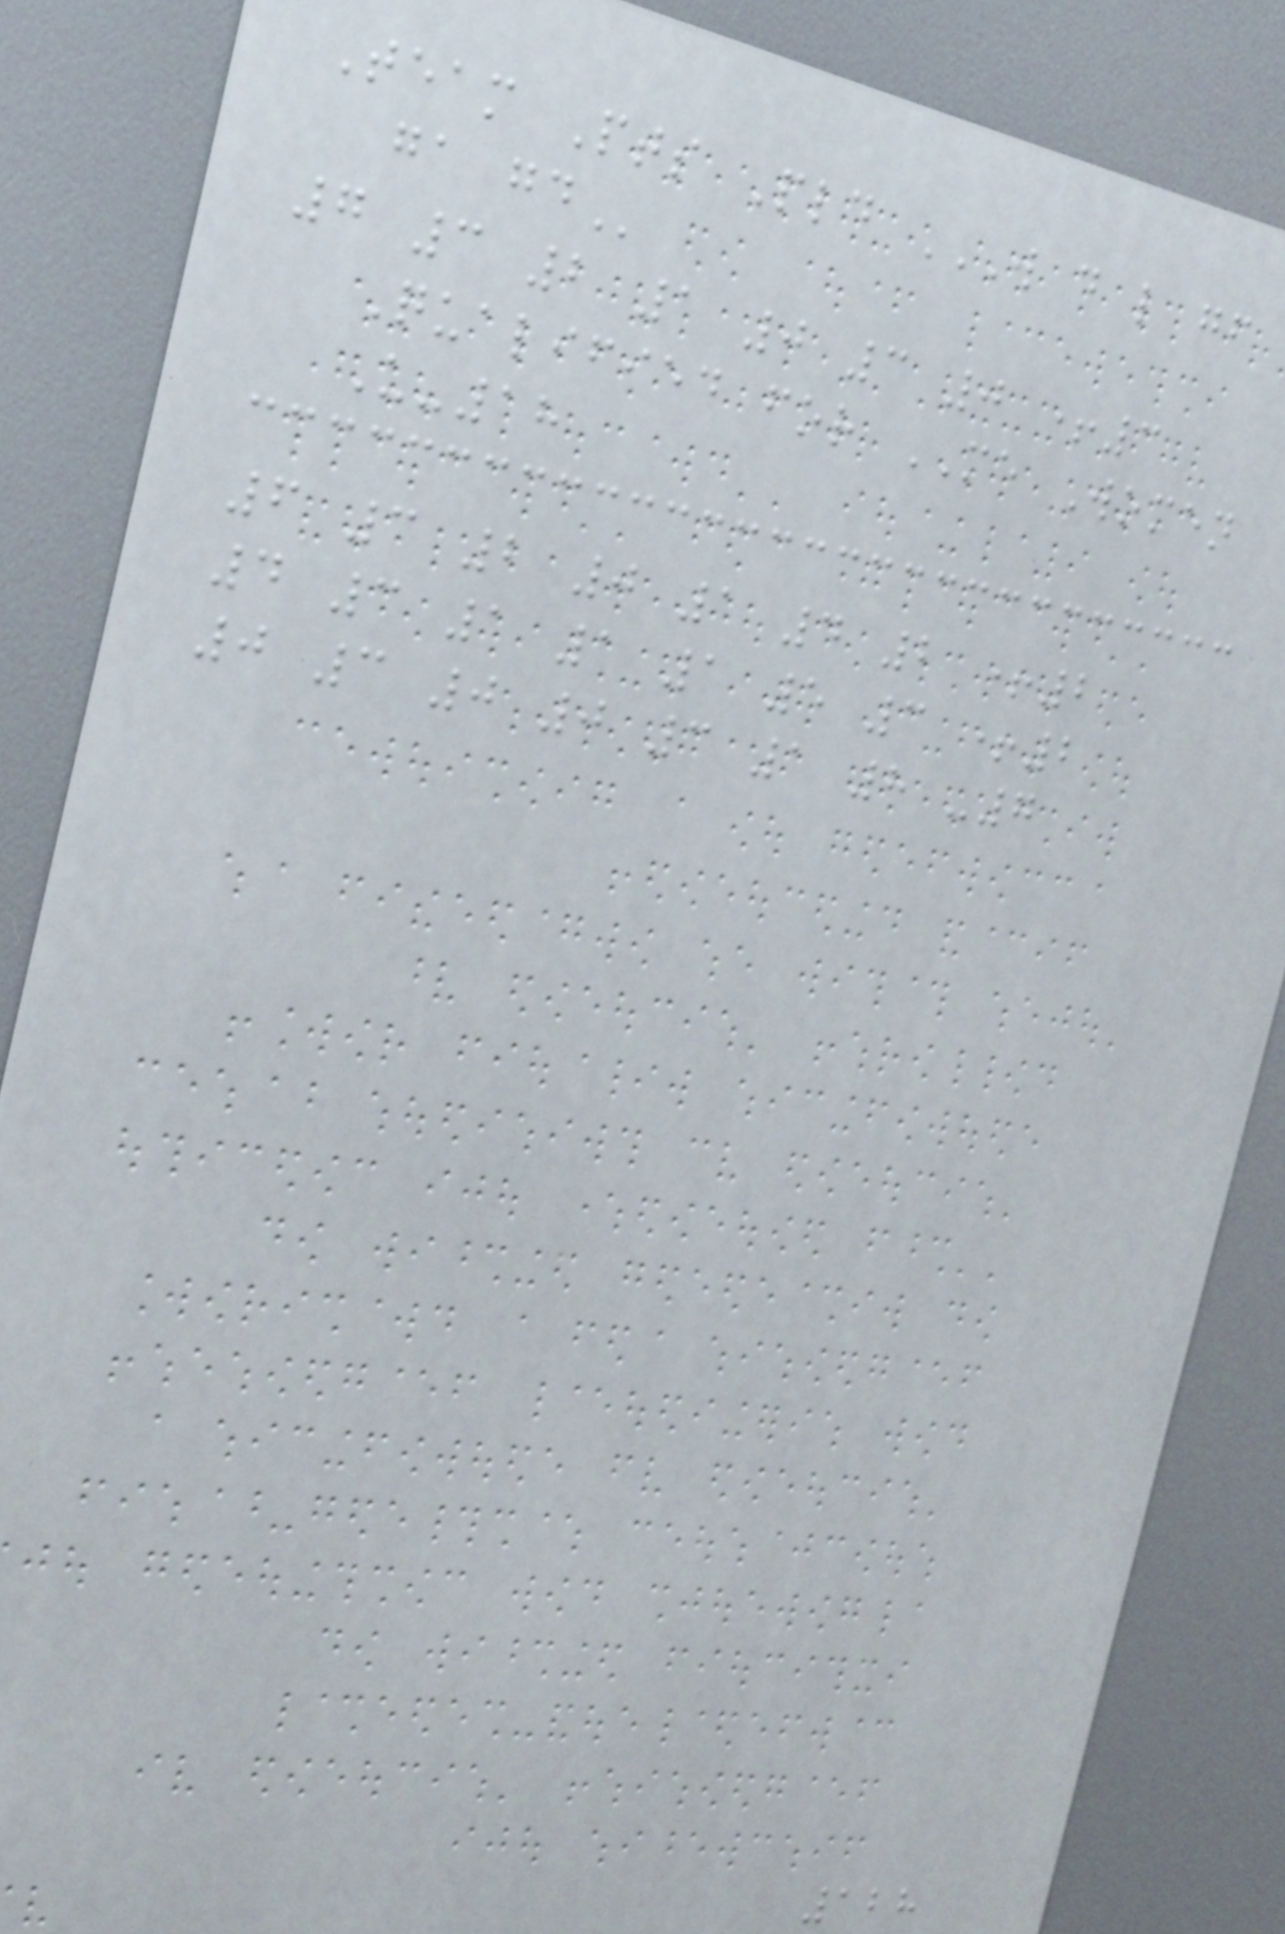Team Pts Pld W D L GF
GA GD
7 3 2 1 0 3 0 +3
Qualified for ME Women
U-18
6 3 2 0 1 4 2 +2
4 3 1 1 1 5 3 +2
0 3 0 0 3 1 8 -7
128
